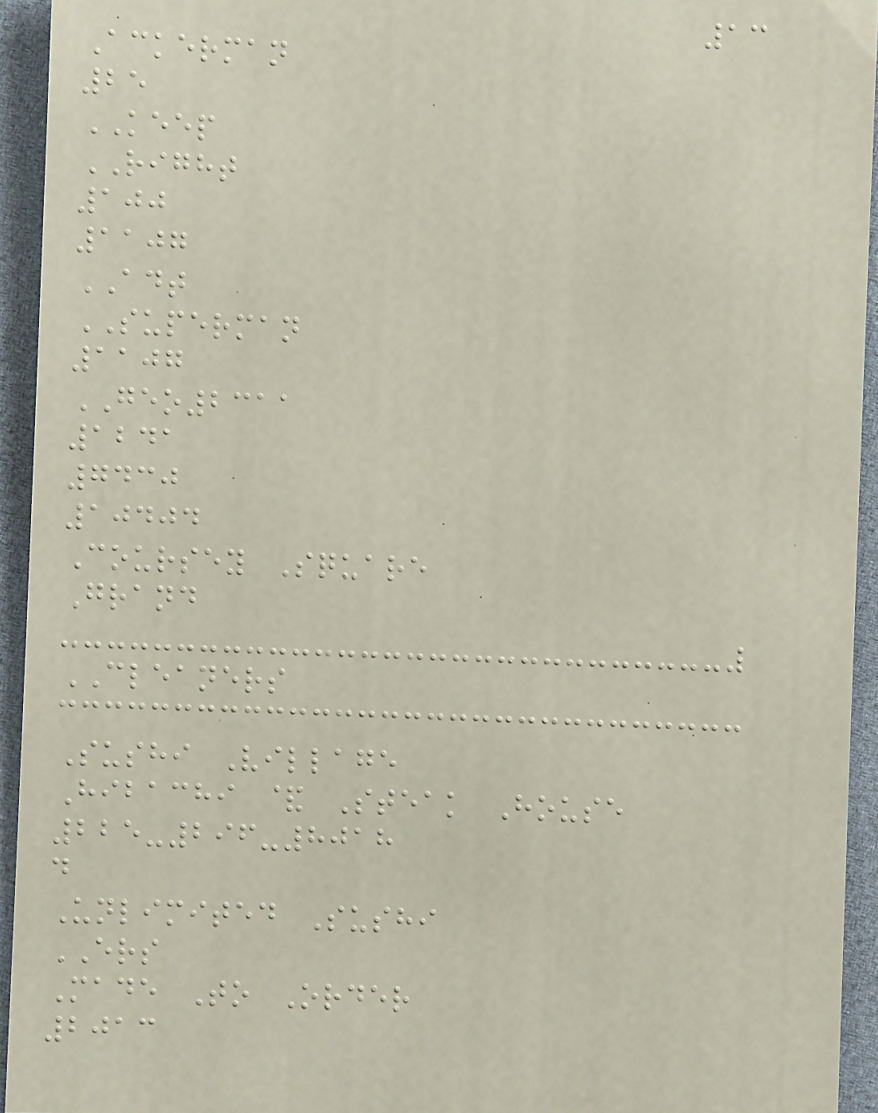13
Ackerman
25
KEEP
RIGHT
100
1107
ADT
SUPERMAN
1107
GEO2311
1241
7430
10404
Coursey Square
Grand
CLEANERS
Sushi Village
Hibachi & Steak House
225-296-8018
d
Unlimited Sushi
ERS
Made To Order
2013
